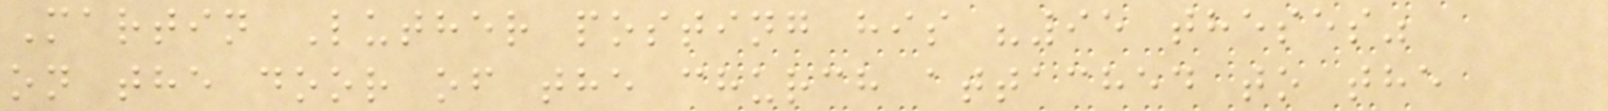Martin Luther posting his "95 theses"
on the door of the church attached to the
